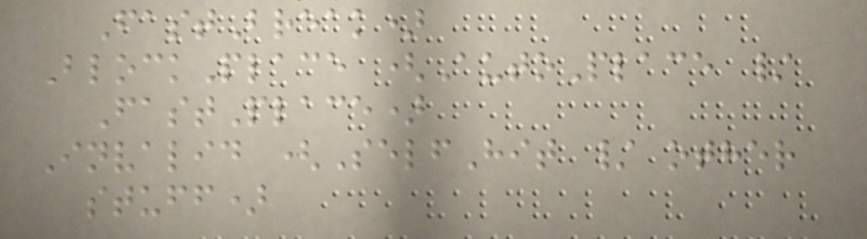FastBreak)
BlockPlace (AutoPlace /
FastPlace)
Invalid (SelfHit / other
stuff)
